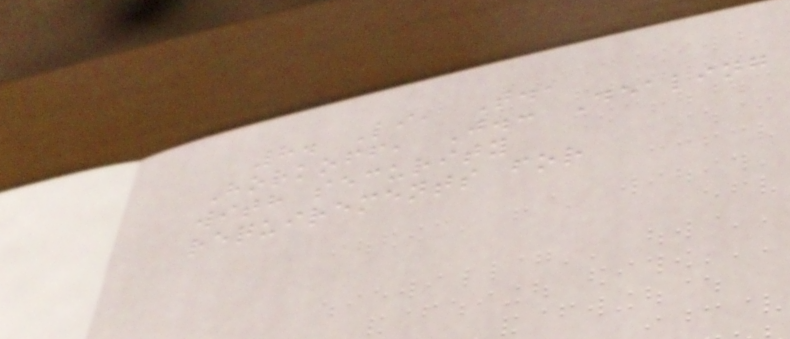8. Li, T.,
Horkoff, J.: Dealing
with security
requirements for
